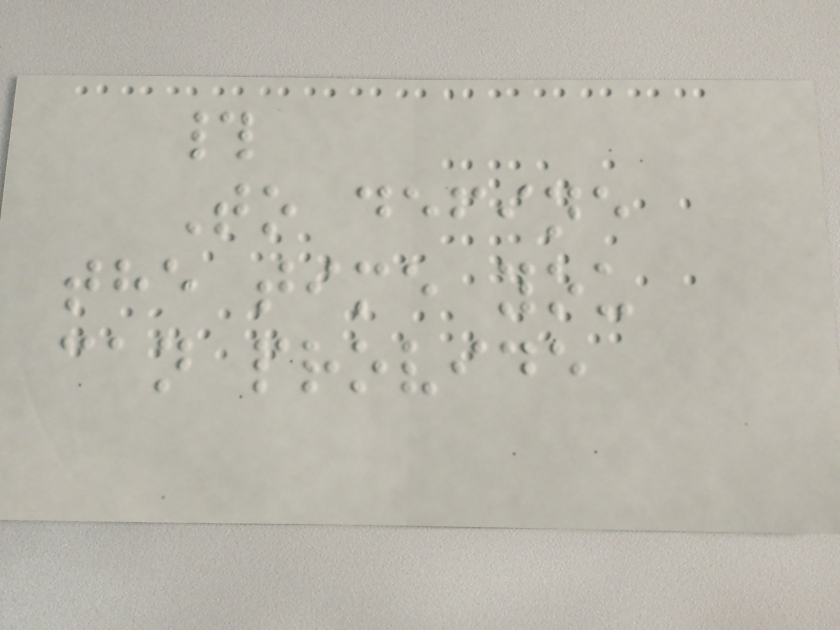#
To define
the time you
can provide
